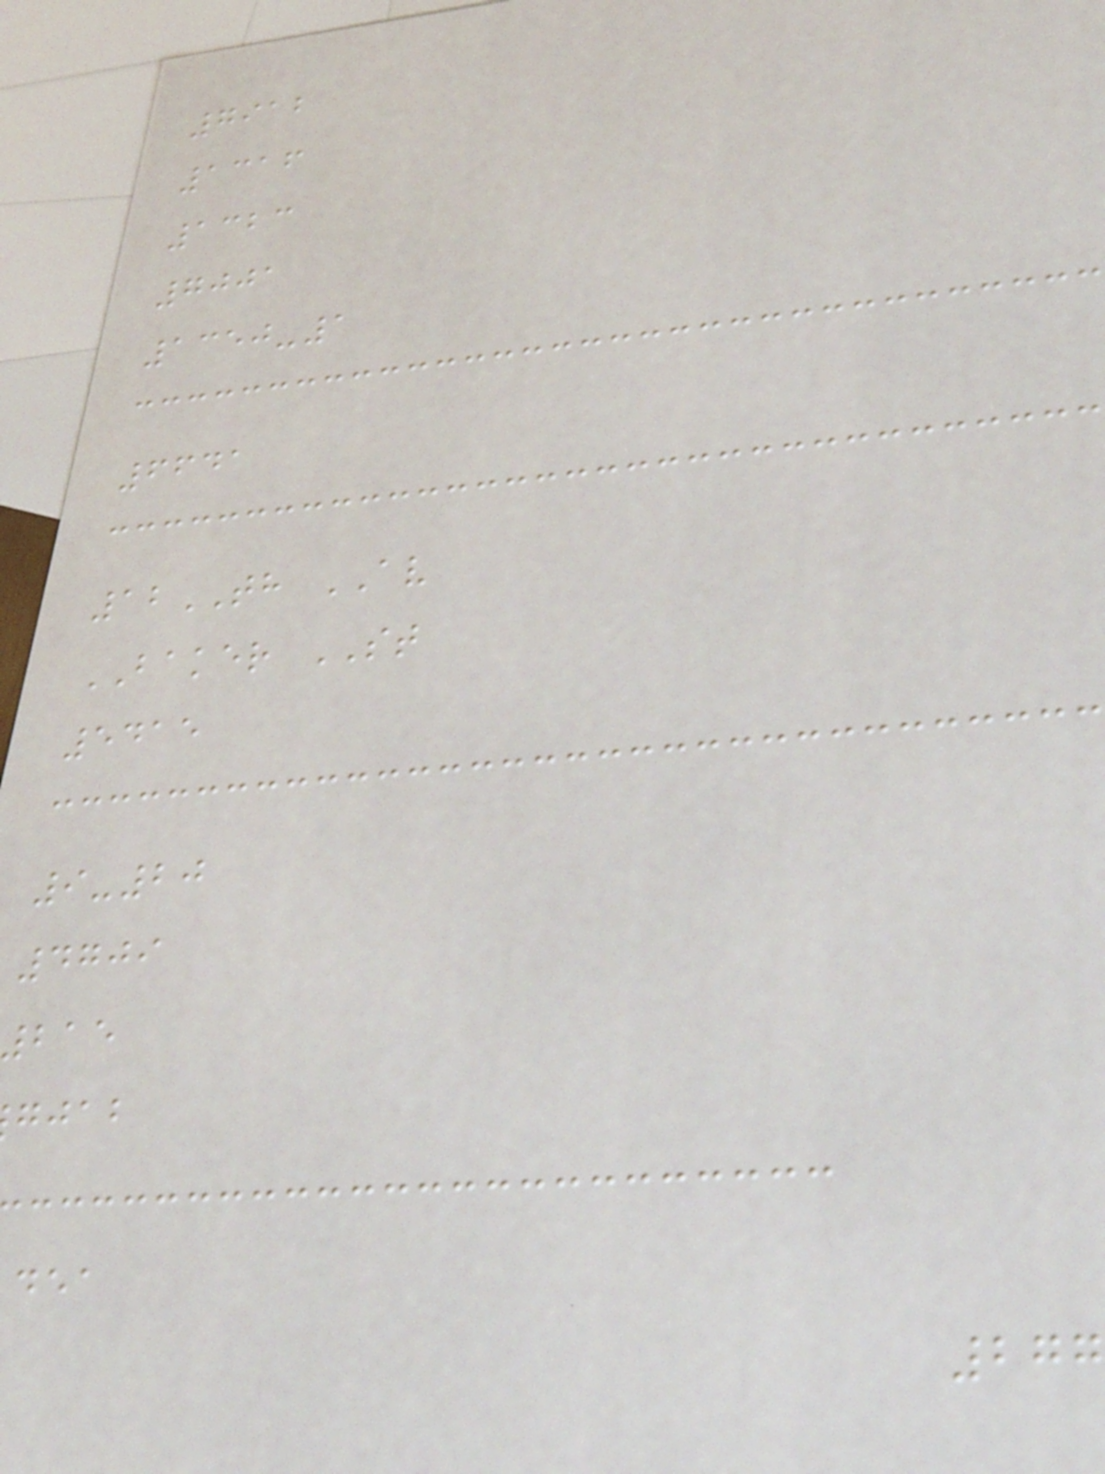7912
1316
1323
7001
1350-1
6641
12TH AV
BAKER ST
5415
9-20
4709
gjab
277
